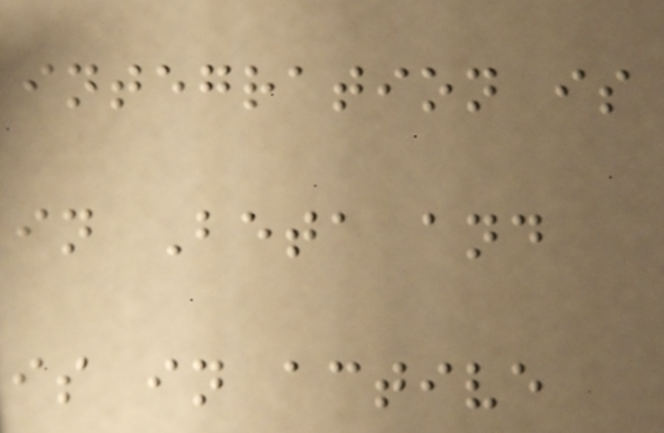integration is
in Beta and
is in active
